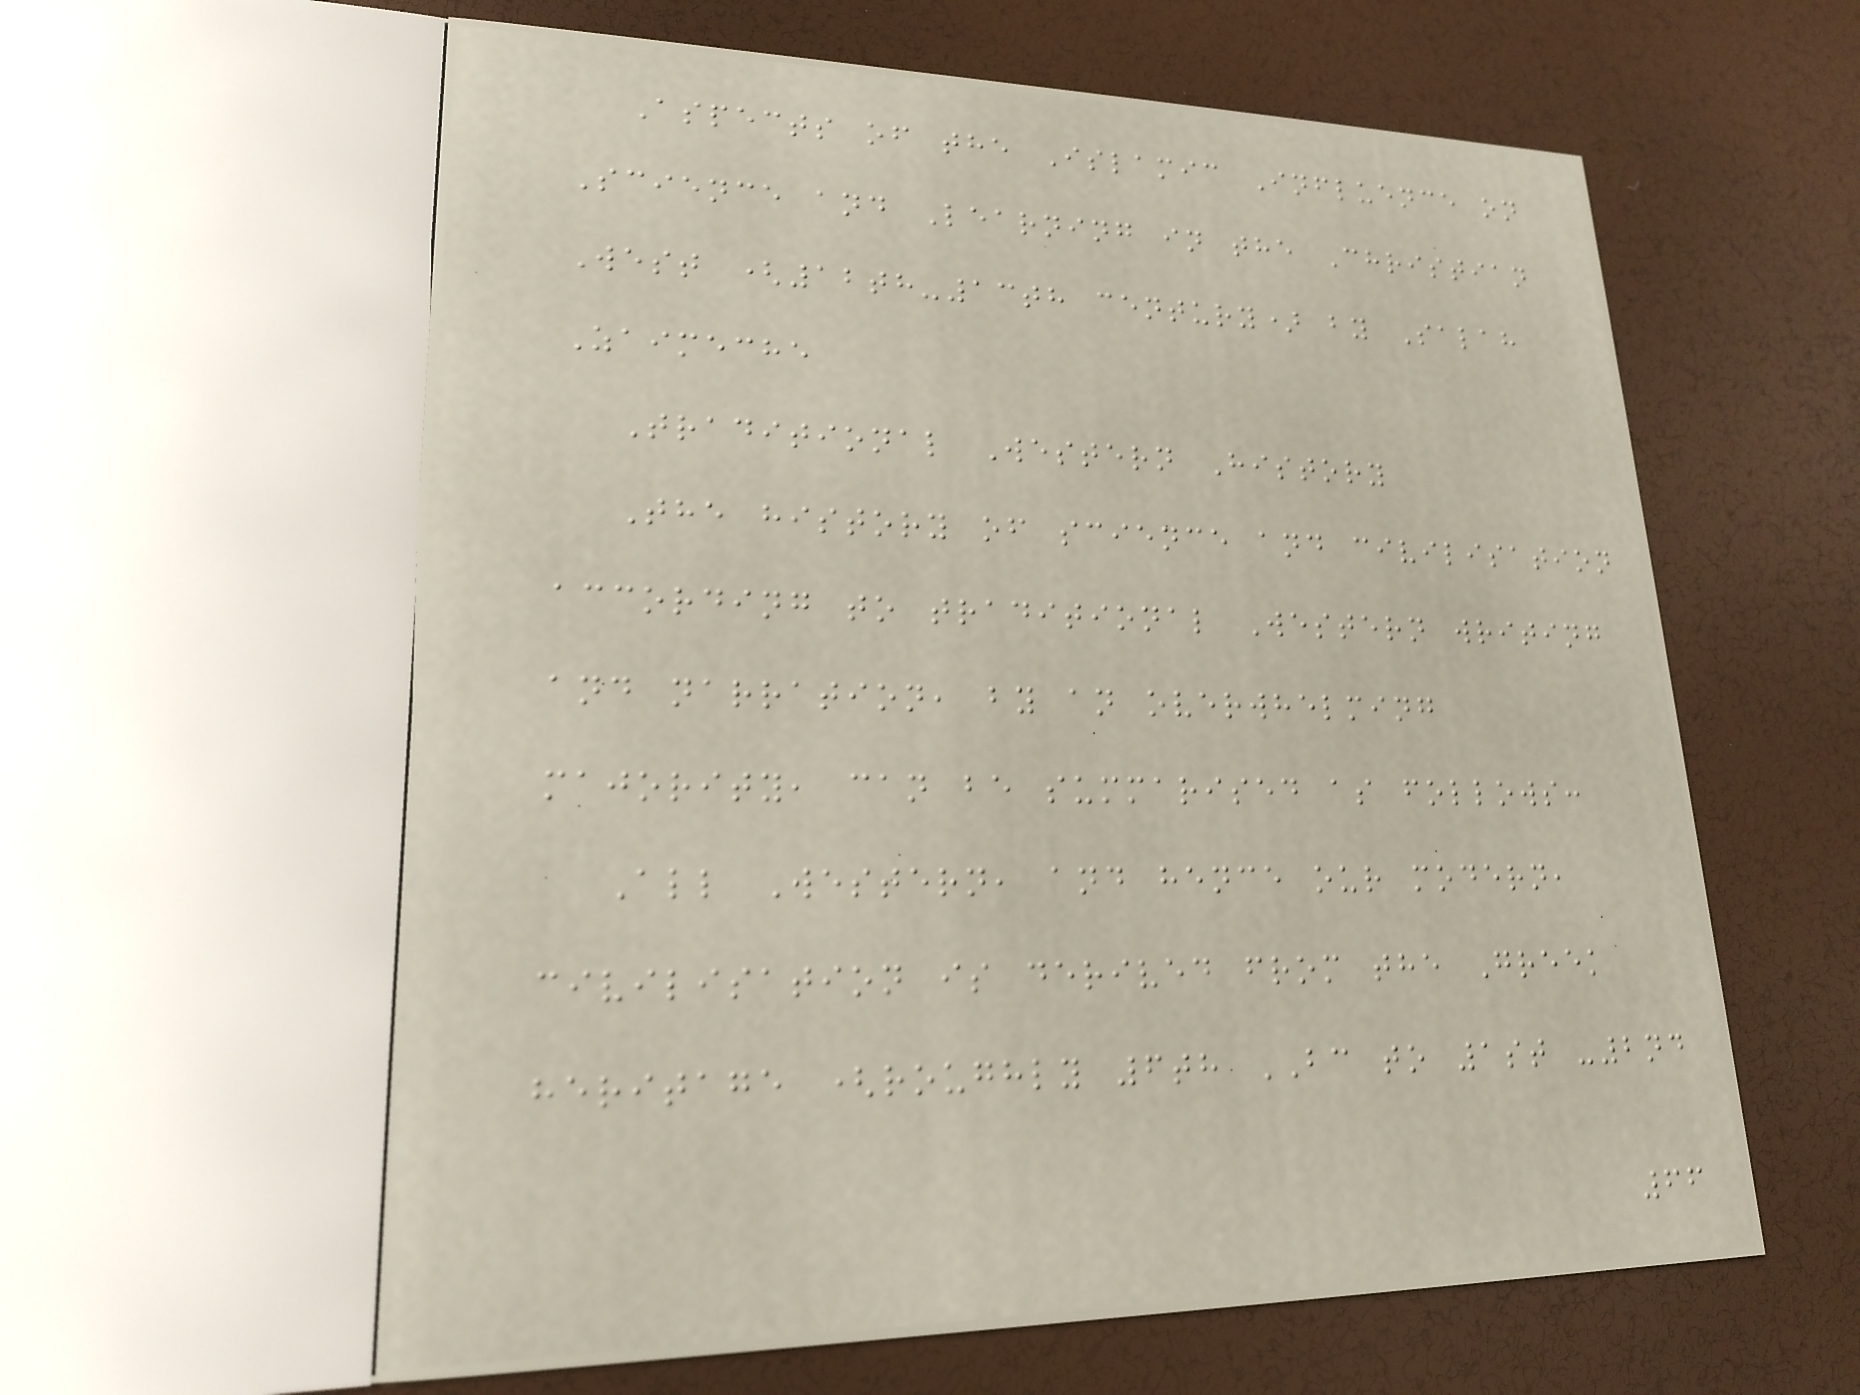Aspects of the Islamic Influence on
Science and Learning in the Christian
West (12th-13th century) by Salah
Zaimeche
Traditional Western History
The history of science and civilisation
according to traditional Western writing
and narration, by an overwhelming
majority, can be summarised as follows:
All Western, and hence our modern,
civilisation is derived from the Greek
heritage (roughly 6th BC to 1st -2nd
66
